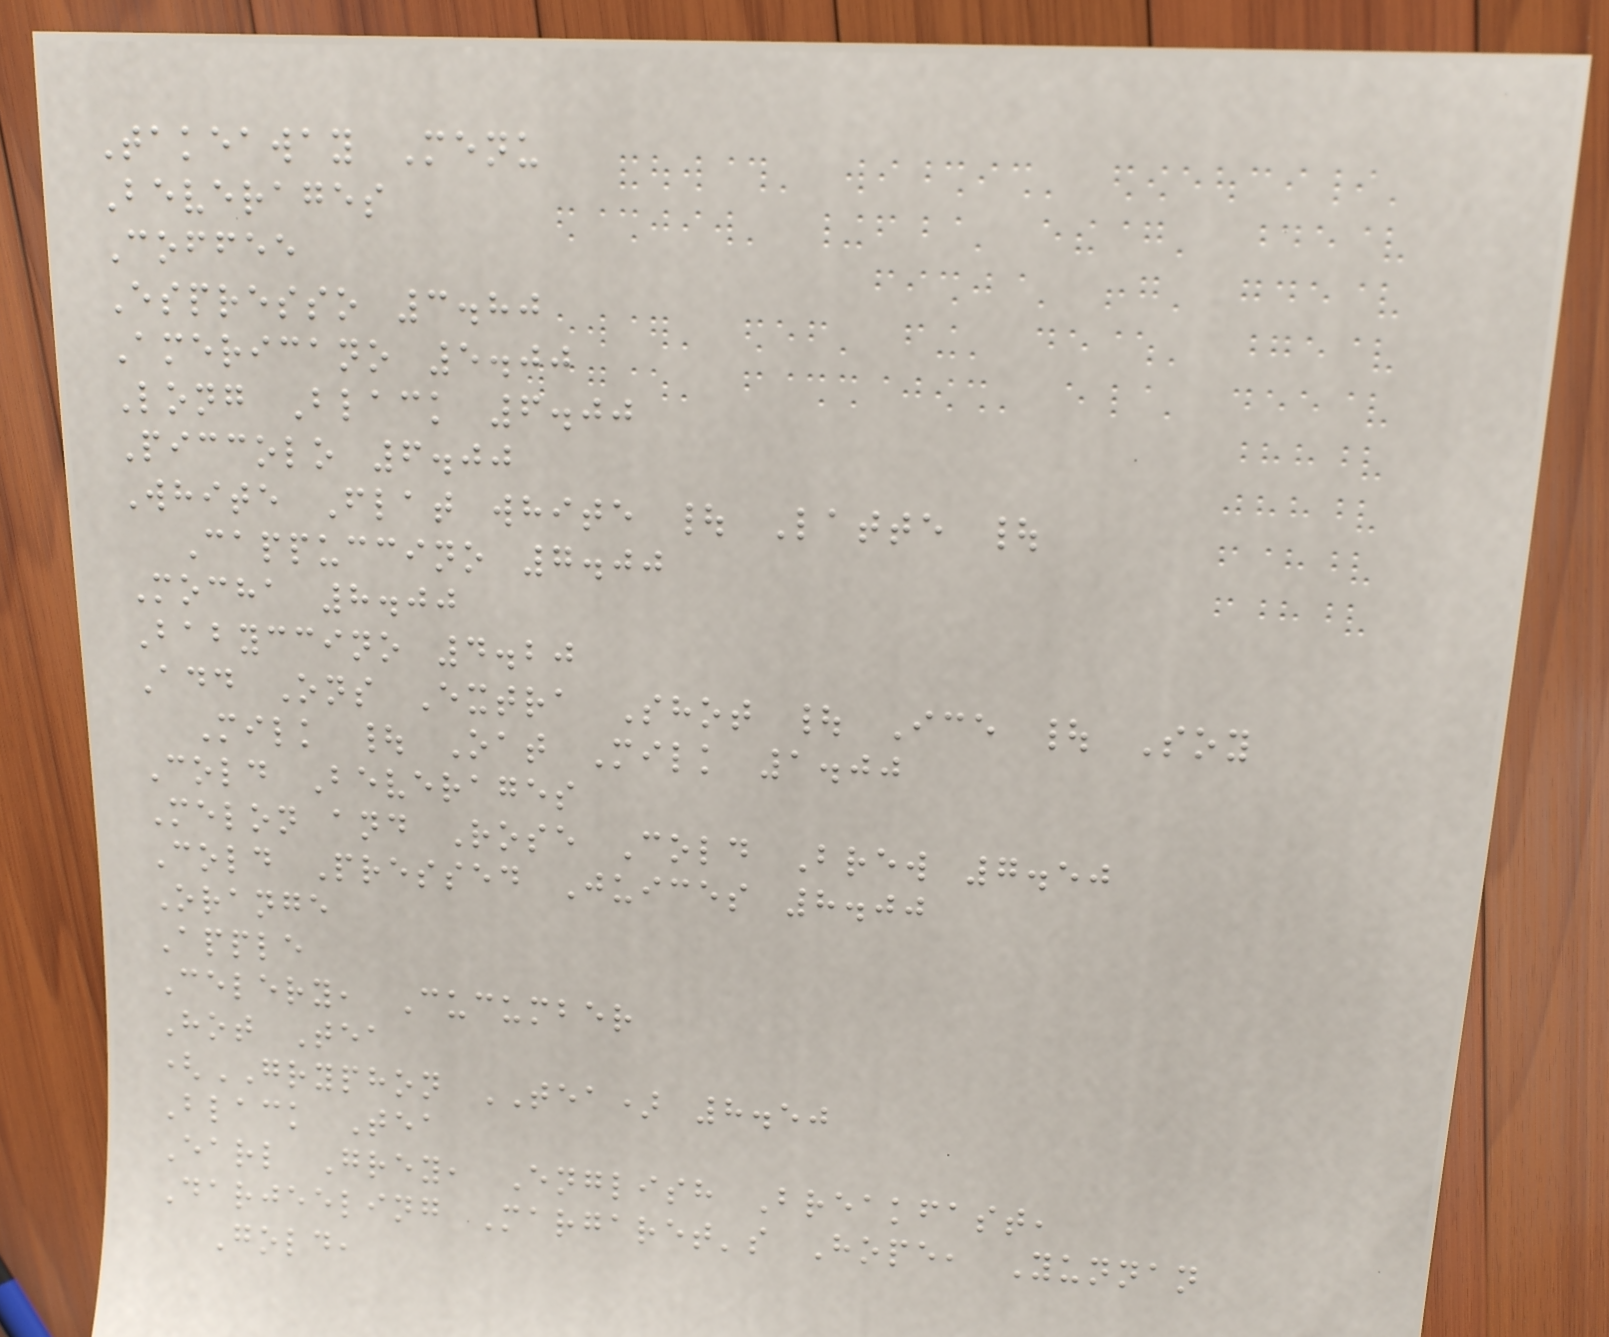Takeaway Menu
Beverages
Coffee
Espresso 3.80
Americano 5.00
Long Black 6.00
Piccolo 6.00
White Flat white | Latte |
Cappuccino 7.00
Mocha 8.00
Babyccino 4.20
Add Ons Extra Shot | Ice | Soy
Milk | Oat Milk 1.00
Cold Beverages
Melon and Rose Cold Brew 7.50
Cold Pressed Juices 8.00
Orange
Apple
Celery, Cucumber
Hot Tea
(GRYPHON TEA) 8.50
Black Tea
Earl Grey, English Breakfast,
Darjeeling Margaret's Hope, Yunnan
Gold,
